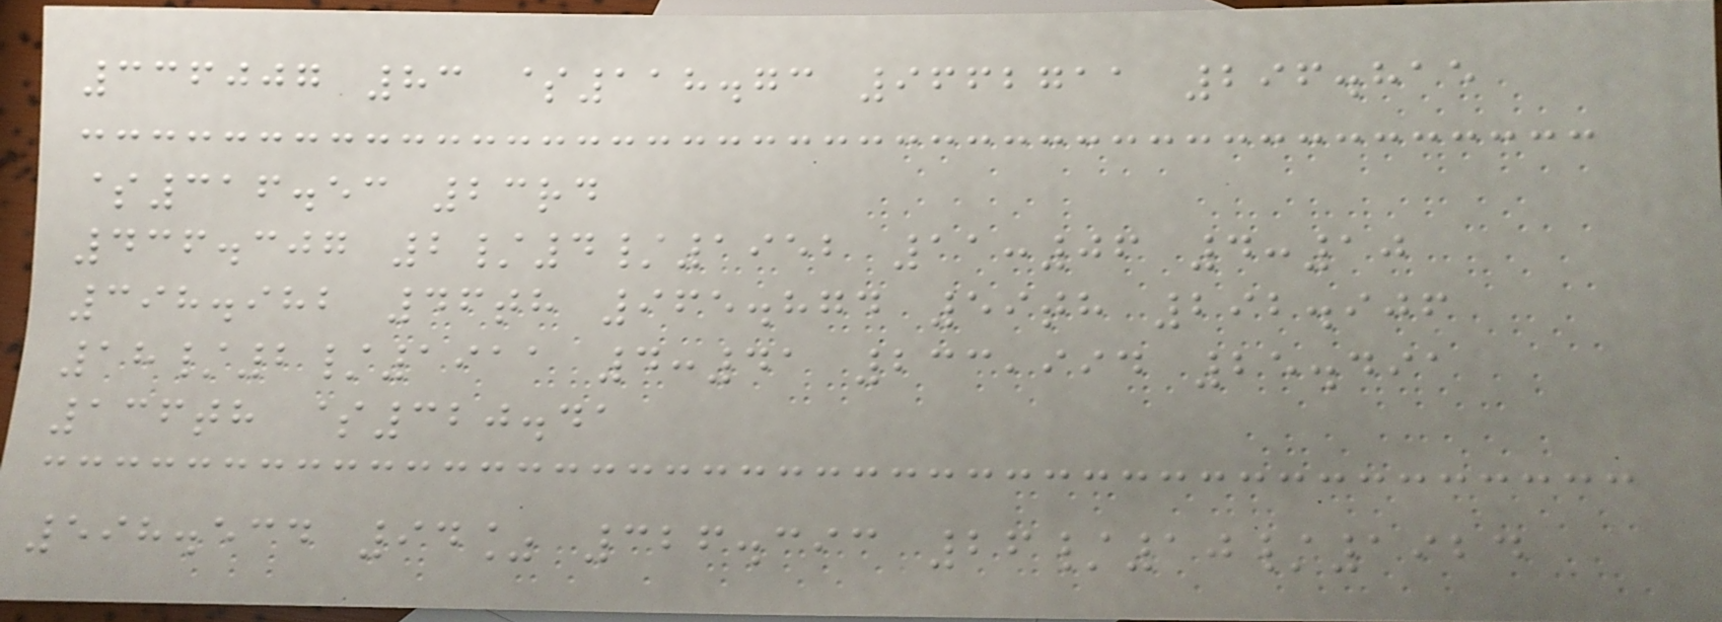336007 83 $118.73 9662711 296.815
$316.53 23rd
436.307 2/4/1952 11:06 4:10
398.982 46th 965.874 59th 292.906
18/2/1911 4:41 233,994 25.491
136th $320.41
598.534 94% 326.393 26/10/1924
